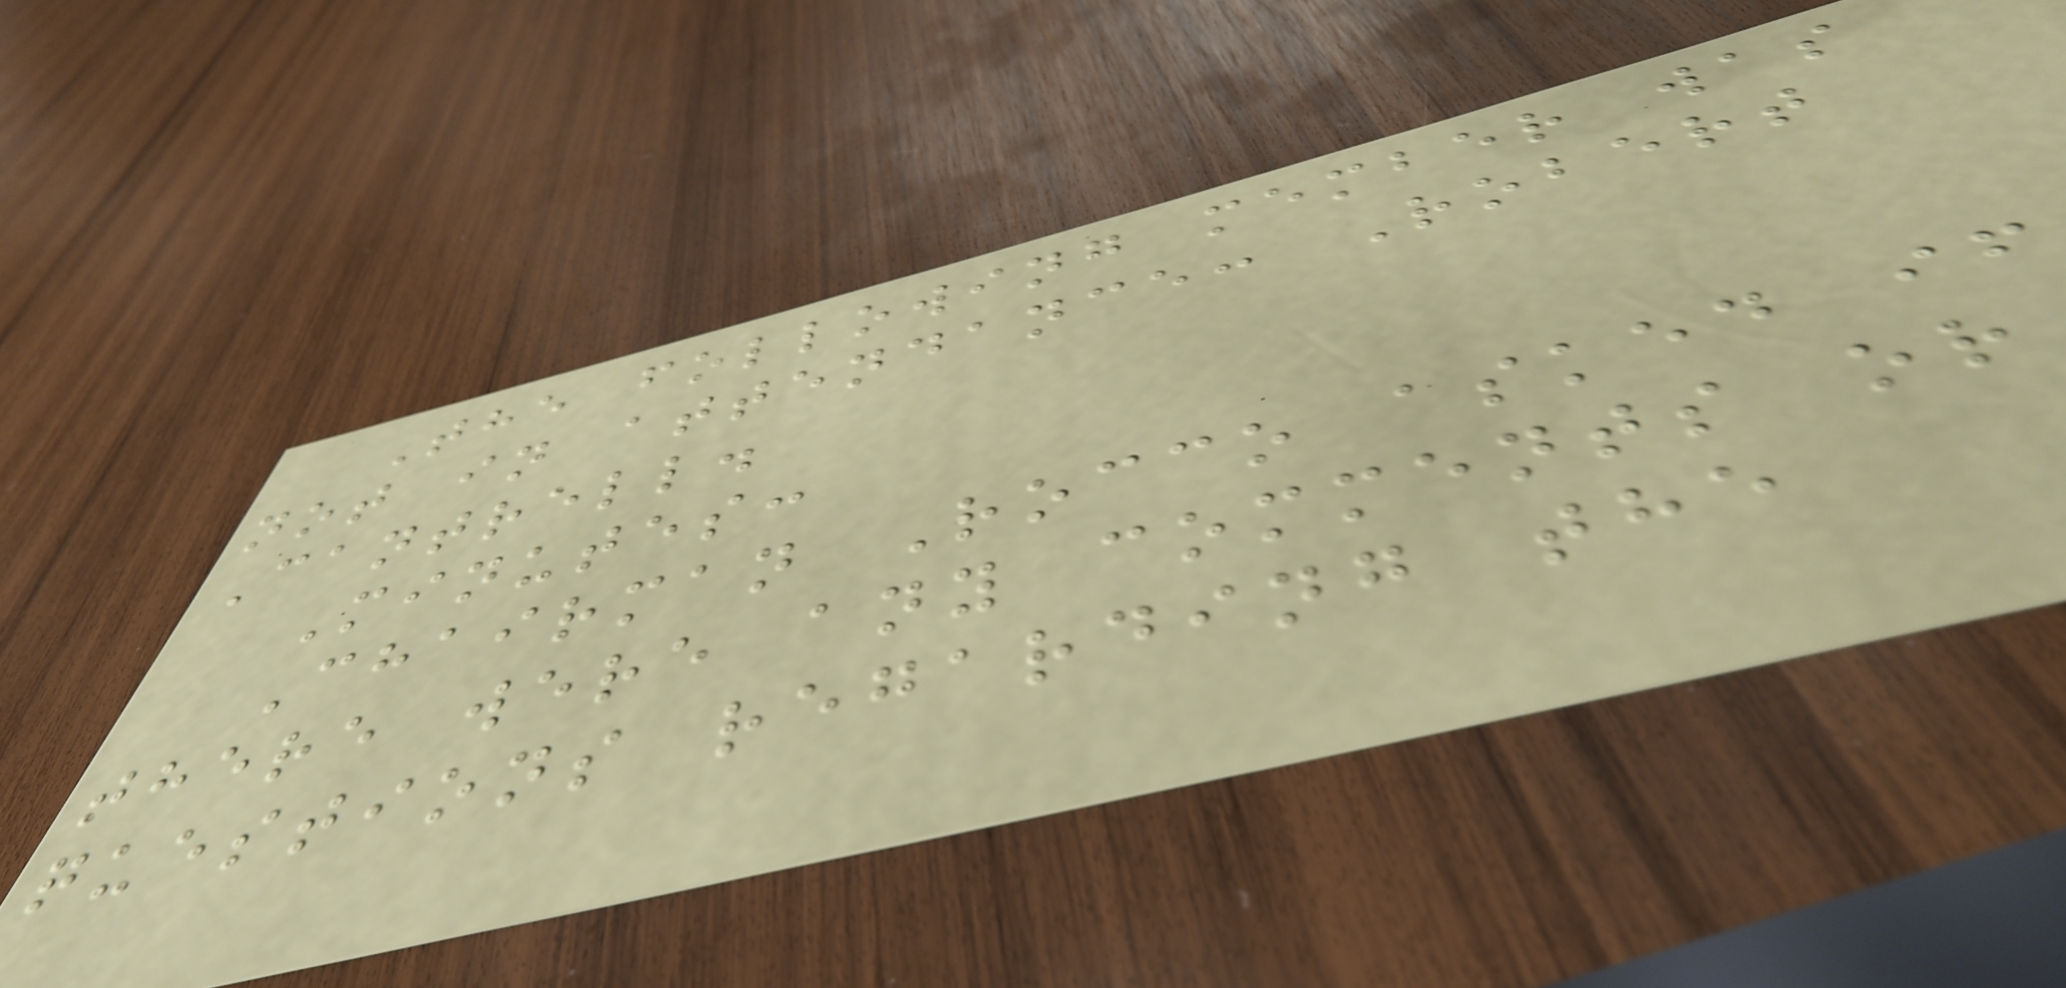The following member was
not in attendance: Robert
Cantrell.
Minutes:
Chairman Rocco asked if
there were any comments or
questions regarding the
